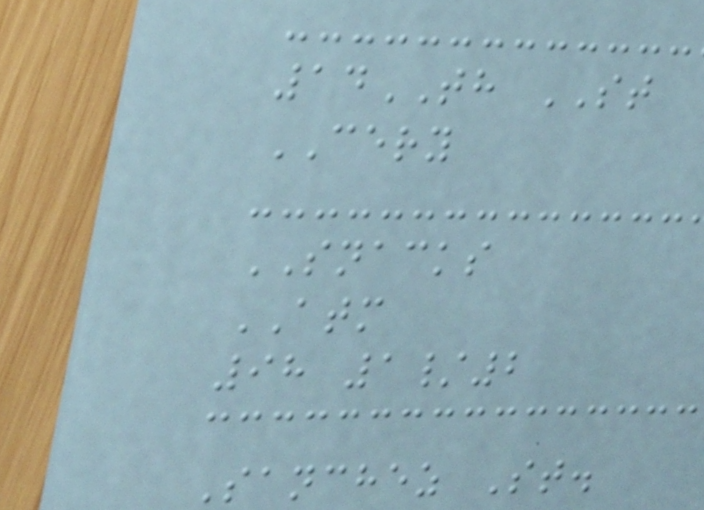14TH ST
CERY
SNACKS
ATM
98 1/2
Sanchez St.
